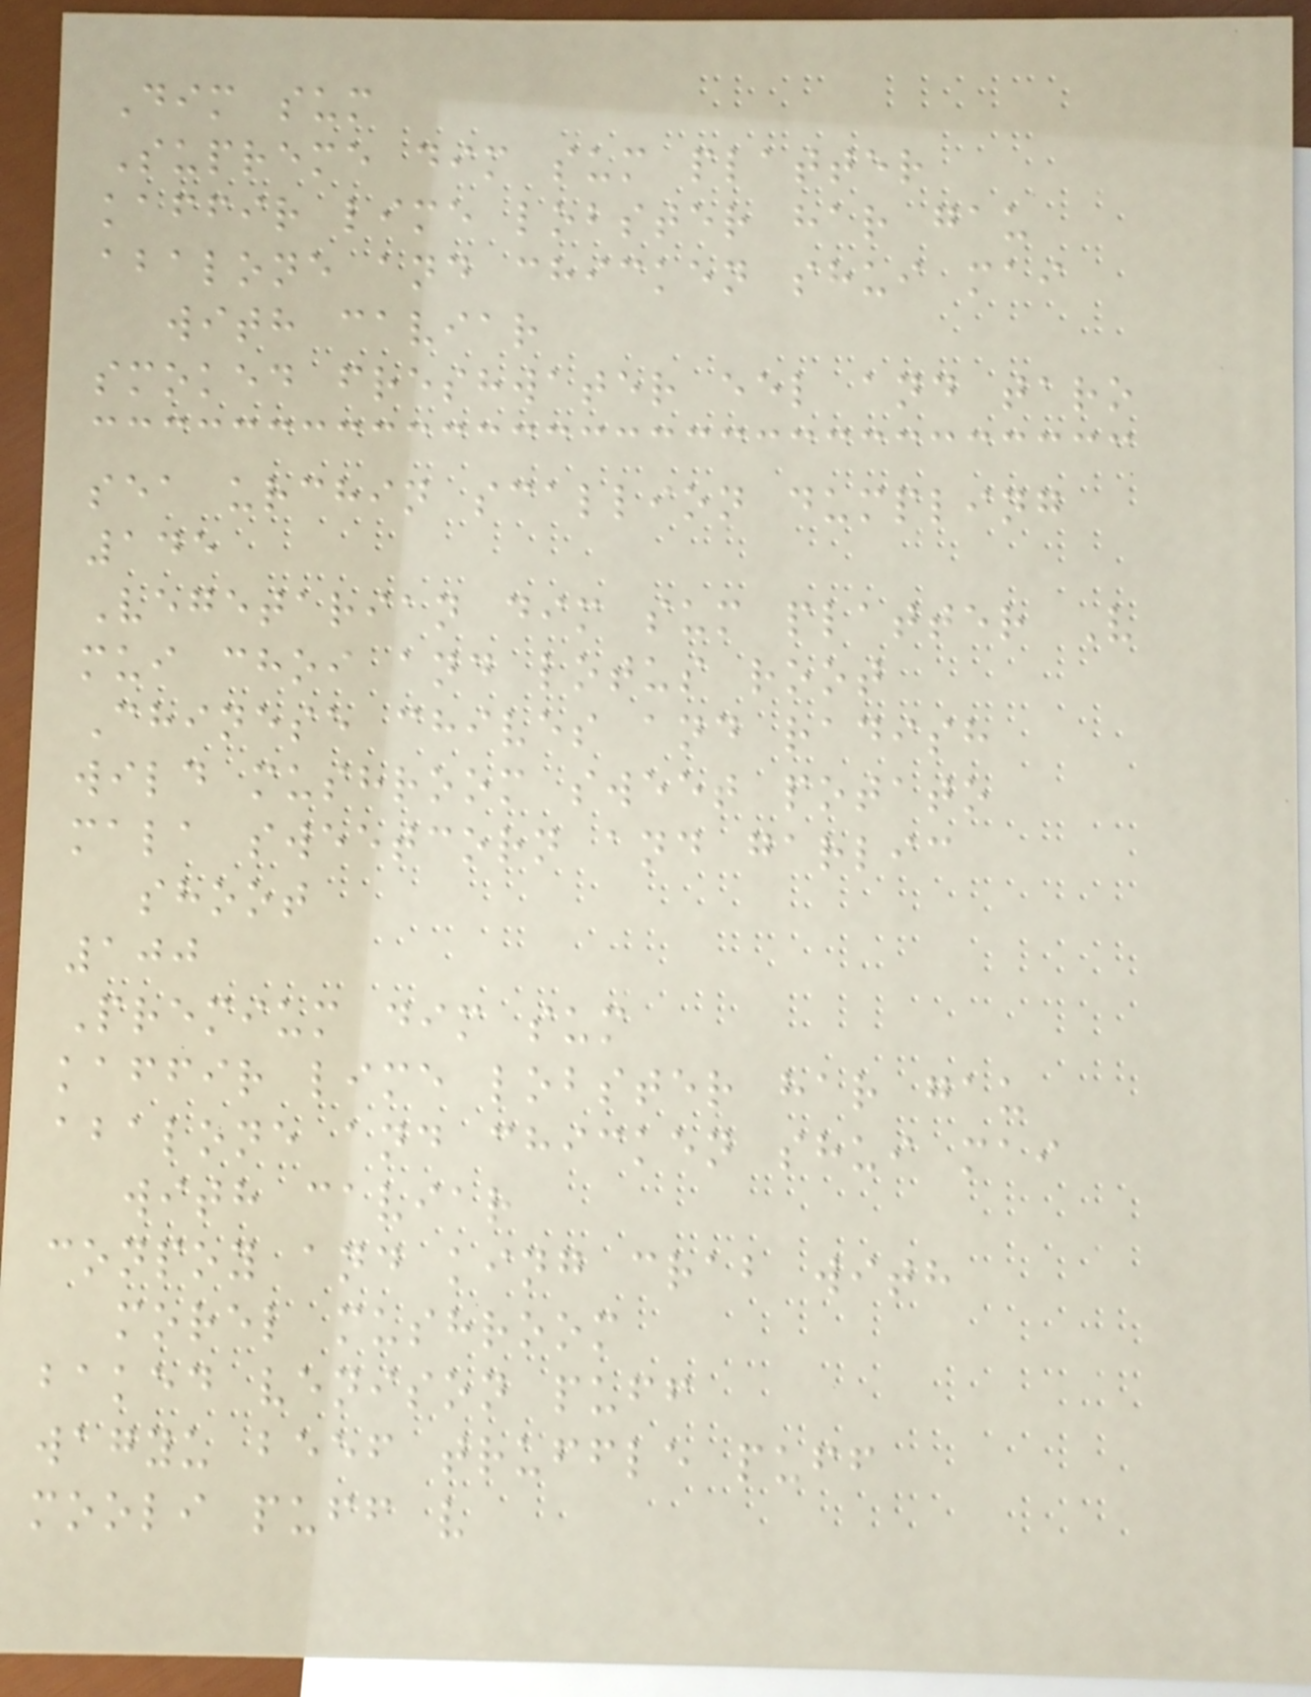Dim sum
Supreme dim sum platter
kaffir lime lobster har gau
abalone and chicken shui mai
with caviar
smoked freshwater eel and taro
sea urchin scallion dumpling
145
Vegetarian dim sum platter V
mui choi and lotus root
Chinese chives and radish
wild mushroom sweet potato
mala sweetcorn and garlic
shoot
100
Premium dim sum
kaffir lime lobster har gau
abalone and chicken shui mai
with caviar
conpoy and king crab with
morel mushroom
baked venison puff
wagyu beef truffle puff
mooli puff v
